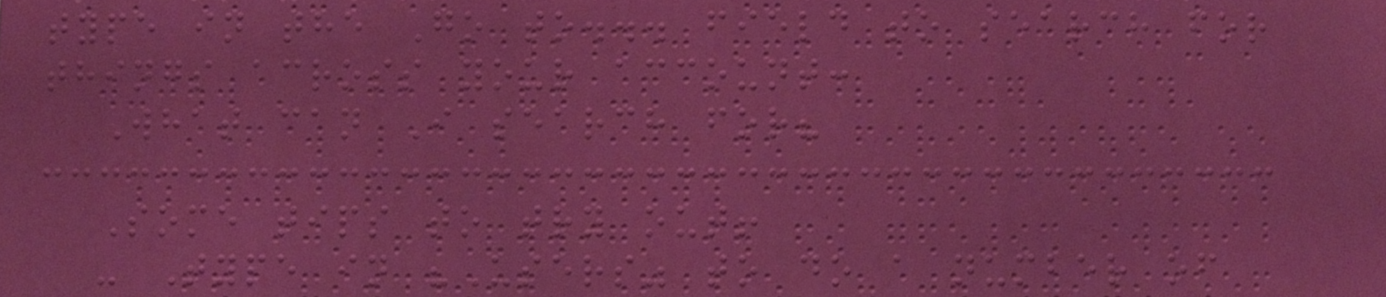type in the Go to... field to search for
things across your account:
What can I search for?
Some tips to try out!
- Type in "Users" to do a number of
